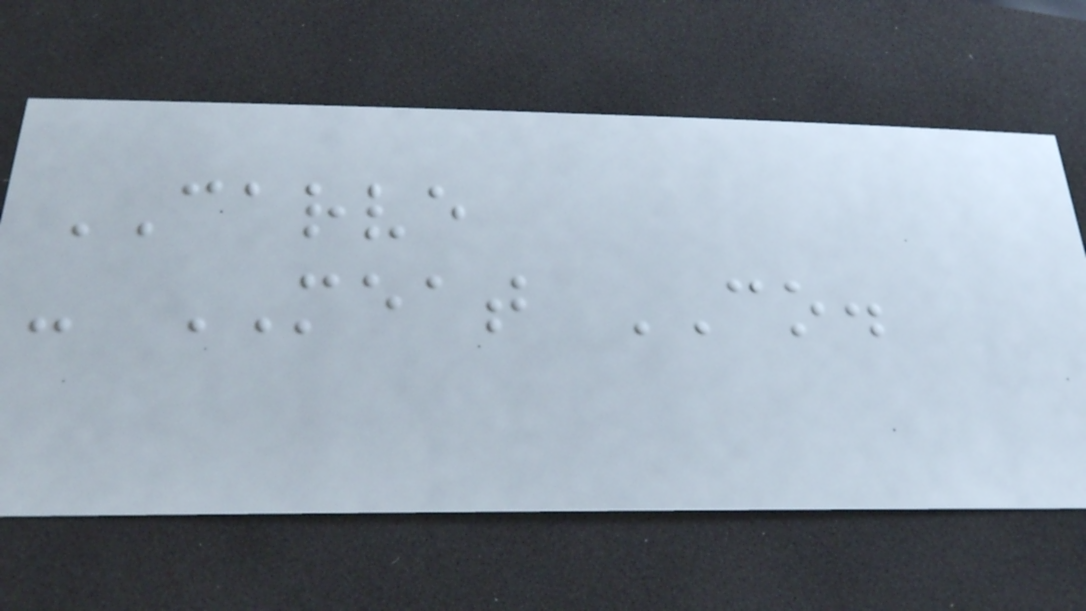CARVE
- MEAT CO.
